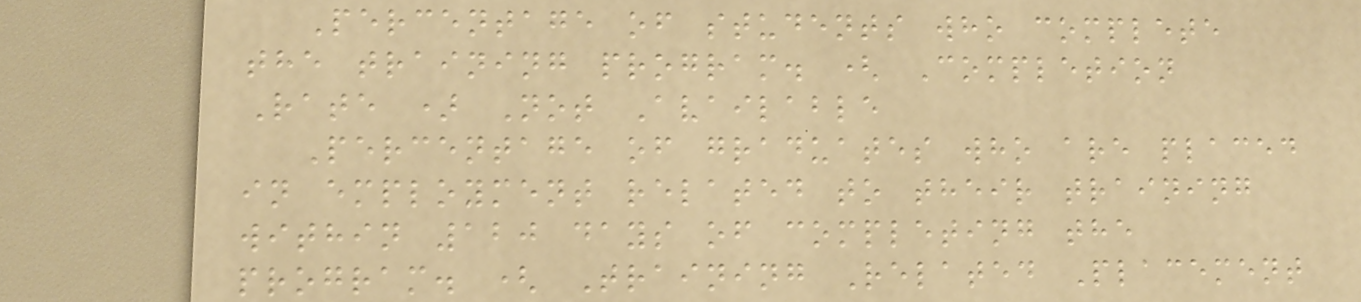Percentage of students who complete
the training program. ( Completion
Rate ) Not Available
Percentage of graduates who are placed
in employment related to their training
within 120 days of completing the
program. ( Training Related Placement
